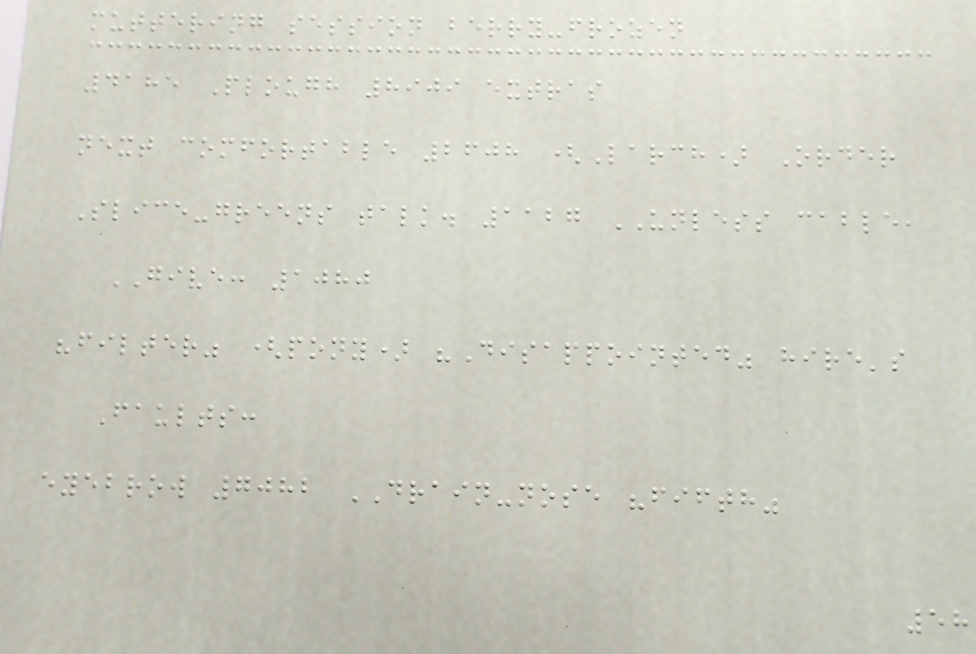muttering session berry-frozen
4185 Plough 8909 extras
next comfortable 2608 (Larch) Order
Slice-greens talk. 1127 UNLESS cable,
GIVE: 1080
"filter" (pony) "Disappointed" hire's
Faults:
eyebrow 7082 DRAIN-nose "fifth"
58
